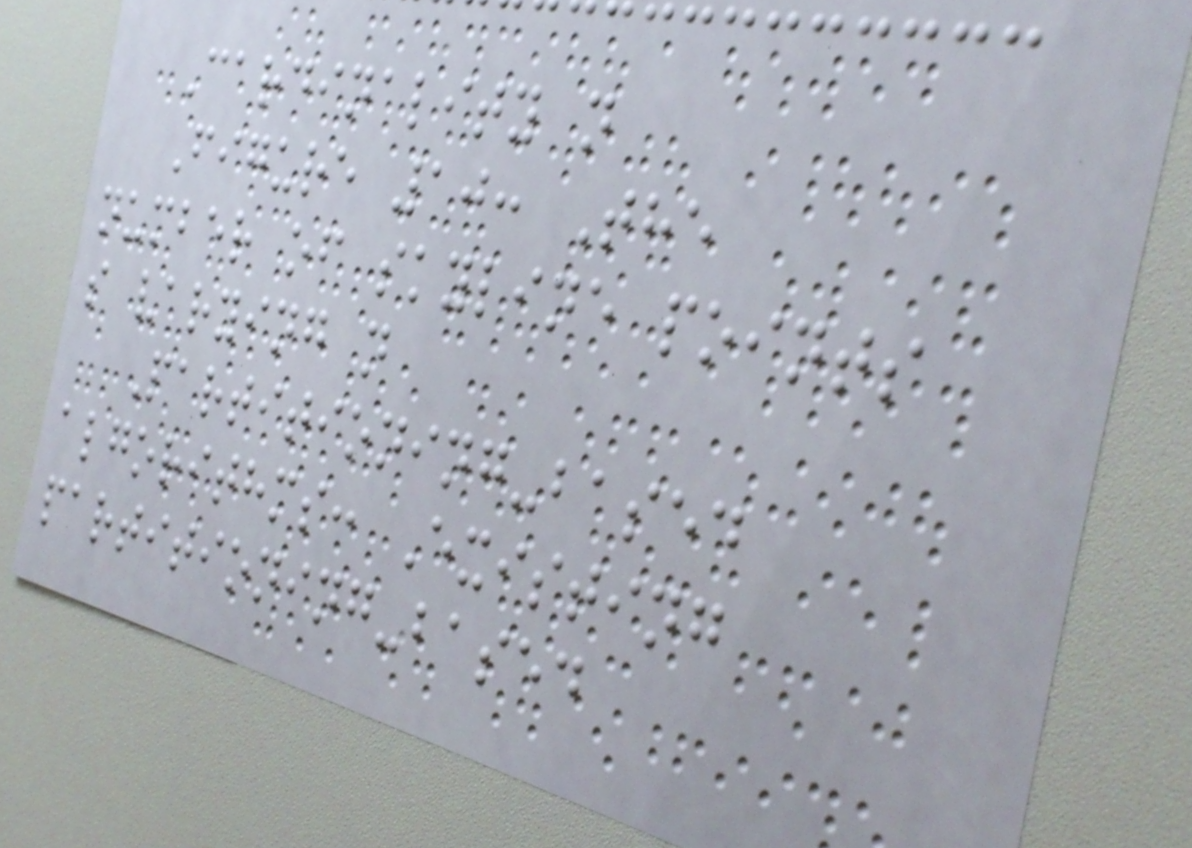Cardinality n
Figure 10: The
number of skyline points
s varying n
Partitioning-based
algorithms: Existing
partitioning-based
